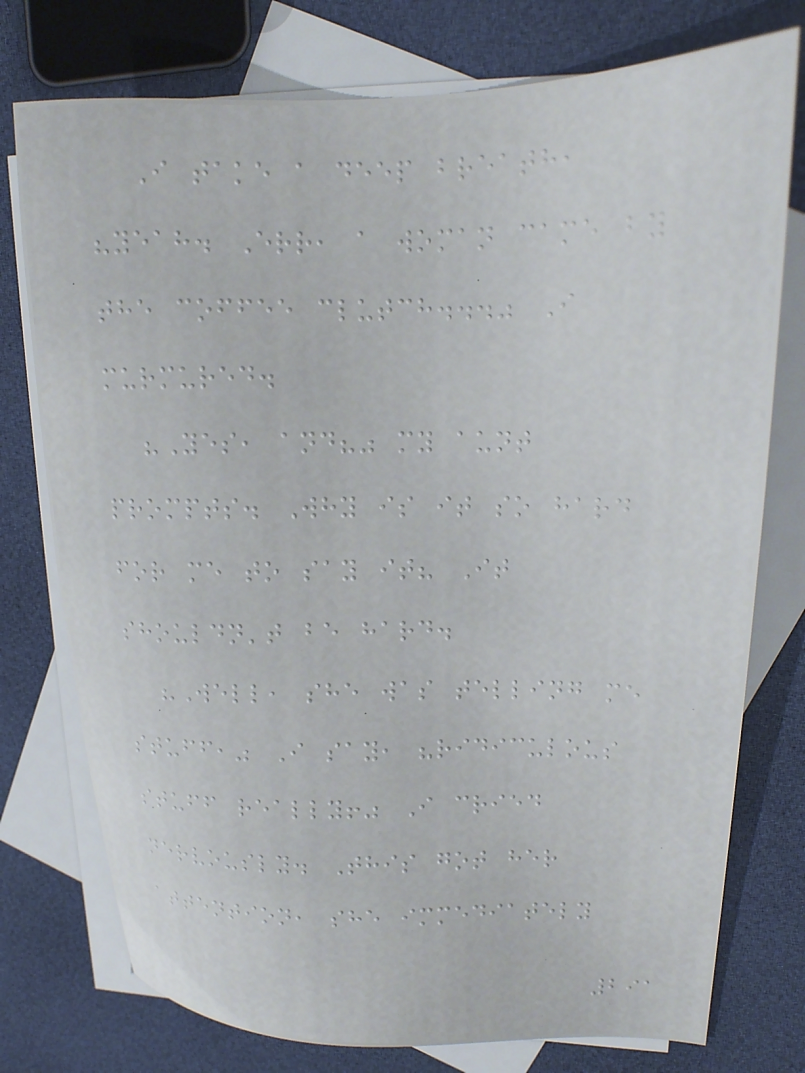I take a deep breath,
"yeah. Err, a woman came by
the coffee clutch..." I
murmured.
"Yes, and?" my aunt
prompts. Why is it so hard
for me to say it? It
shouldn't be hard.
"Well, she was telling me
stuff," I say, "ridiculous
stuff really!" I cried
nervously. This got her
attention, she immediately
291
